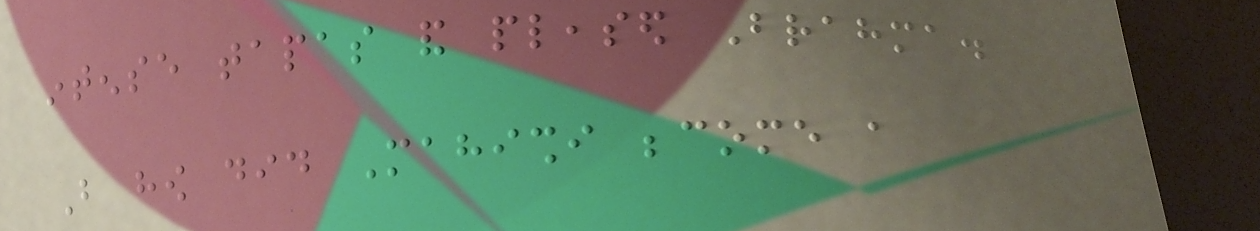intense tapas and pleased Brahma.
But how did Mahishi become a
